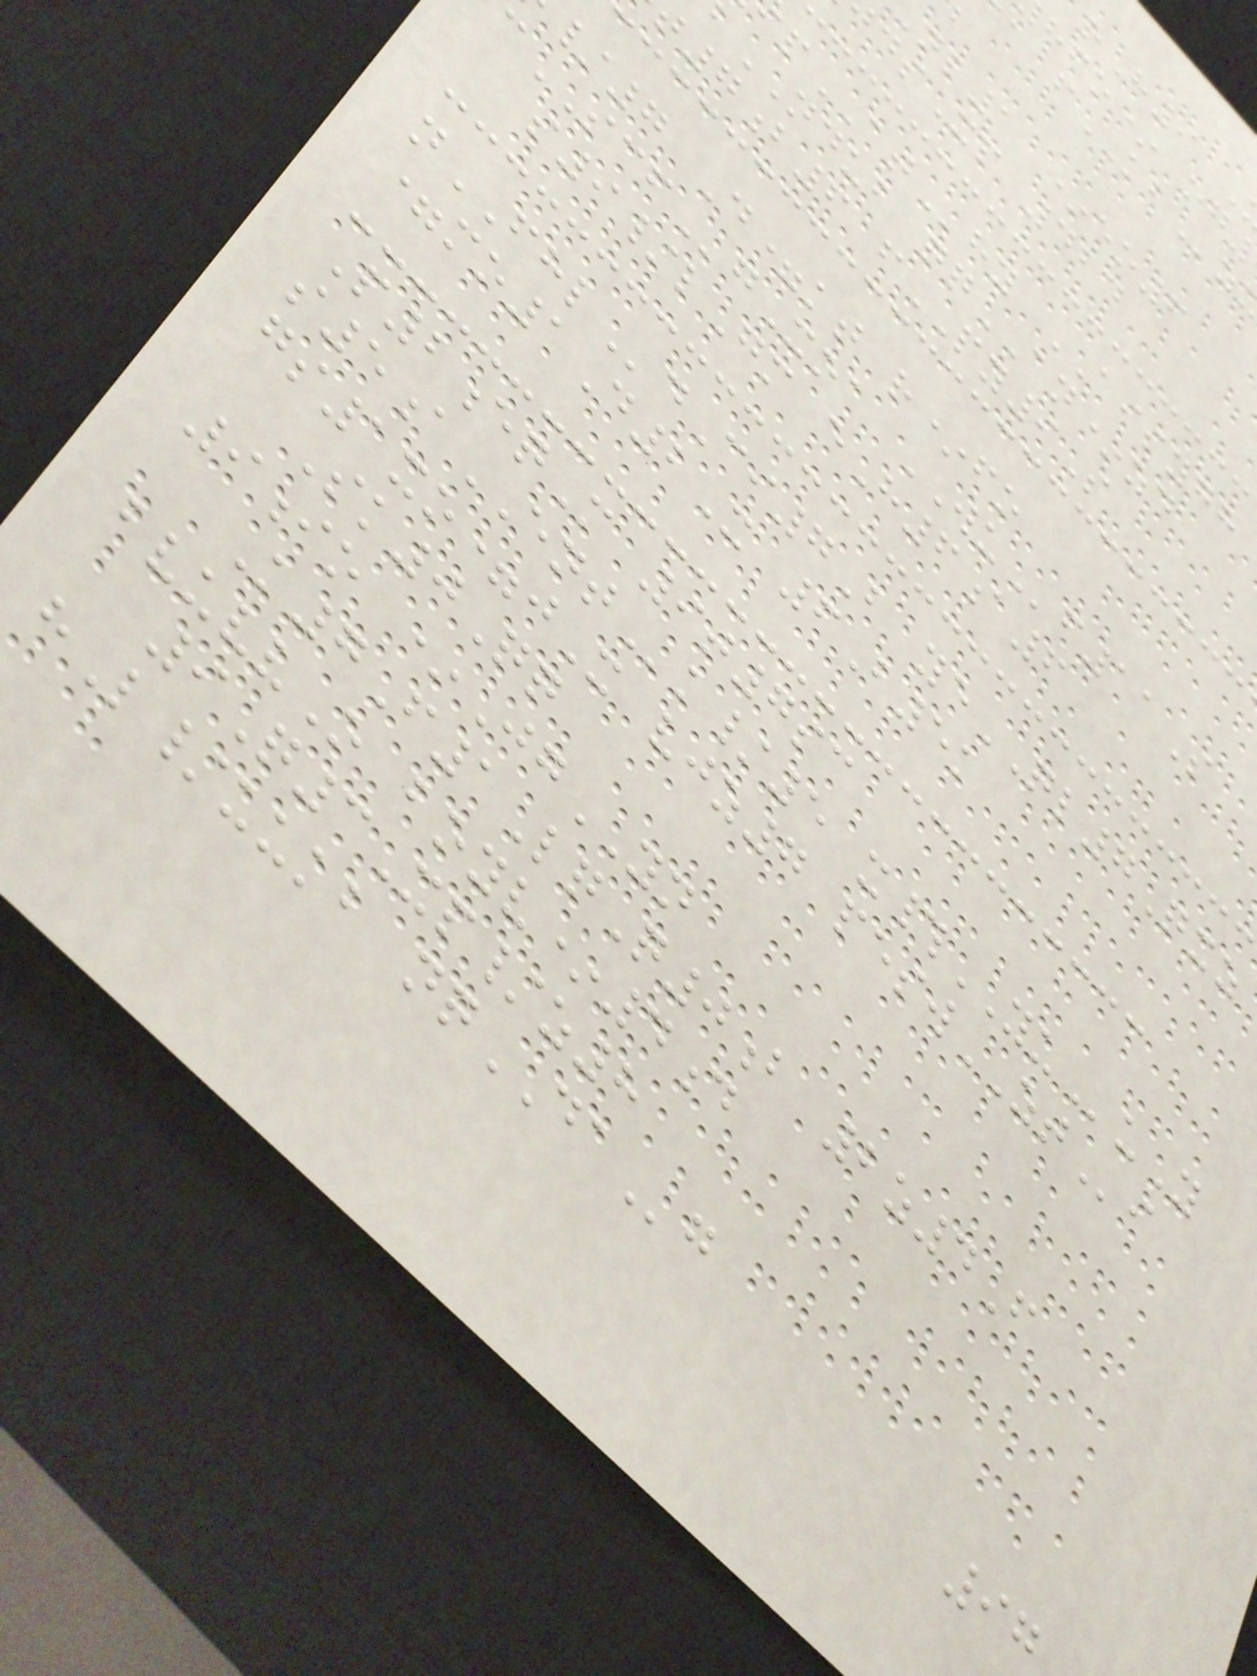hfo* og
fKBz
nl1 *eo6
sXp 424
pAThy AISYGH
NDUB qqAN*zd
t7b6 fPY9S
/7 D=kt r*fo
cSCFgXoa WUf11S
s9/lGm eH6a6
nFHLdCi7B yeQL7Qxz
=mo1D2X 6B5k
P2eqM 9t7sc
s5aENTk/5 x#YUuY
gs1xo=jX vjz7 peswZTi
Sk0Qq
9io *JgYN
K7F1LqQ0b 2z4F
bvuvvO boyv*4d
9Q3Xp/z8
hL/uukb nqDAg
97
